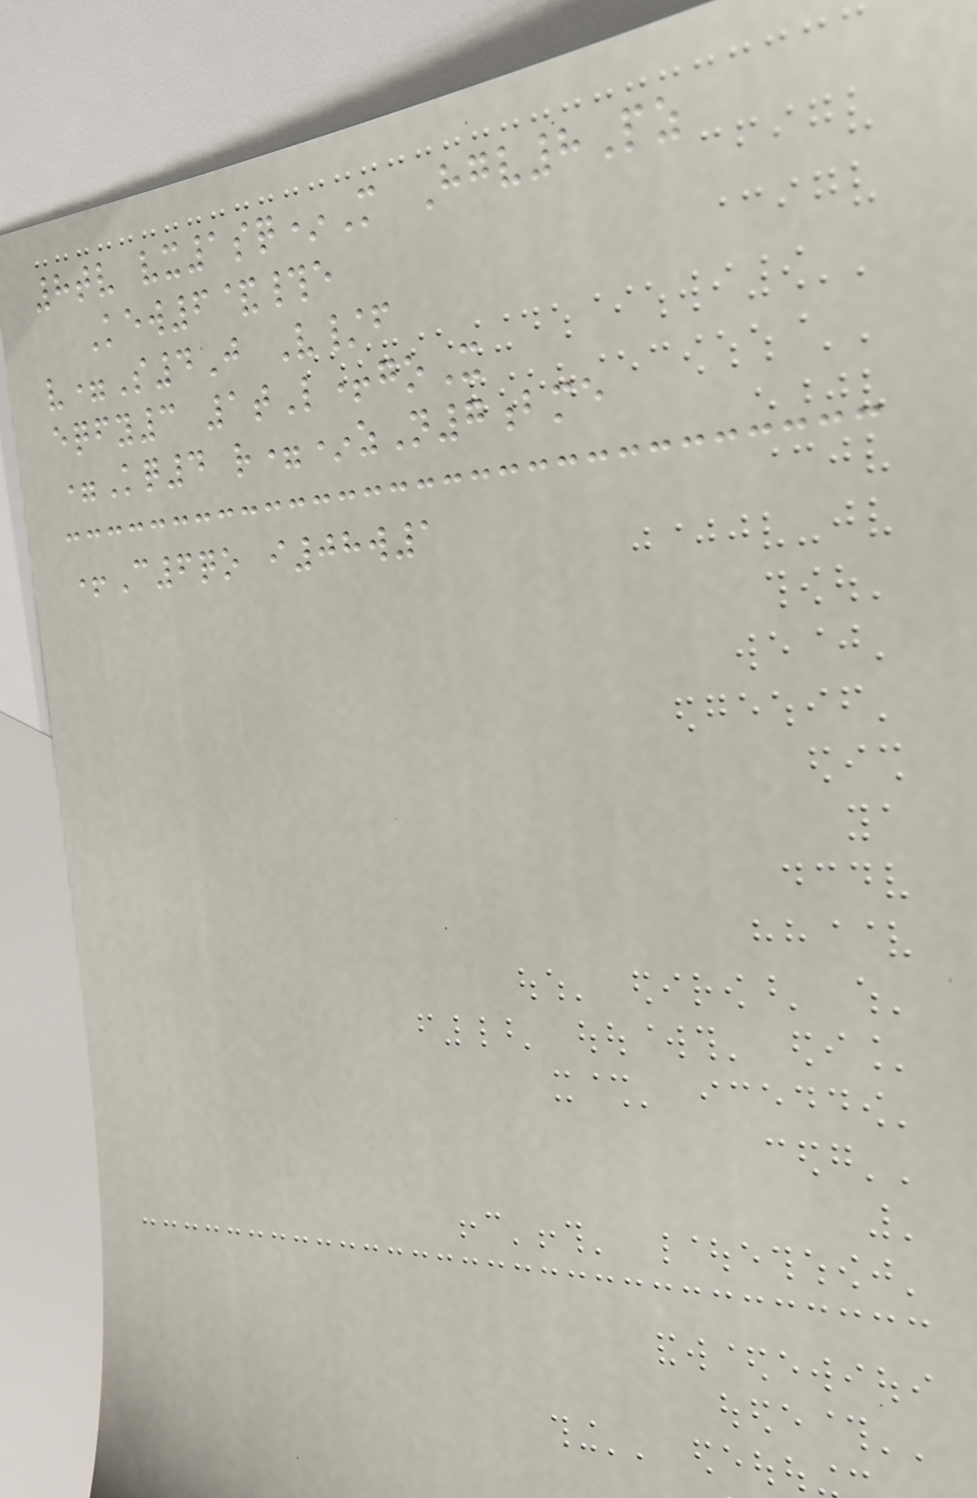8tv vx1sq*M Hgv8Pz
Kew6&#e
v=S4J V/f
eqfy3 1tL+goX
=Kq4 r=*zN7bme
+C6qo i08w1
